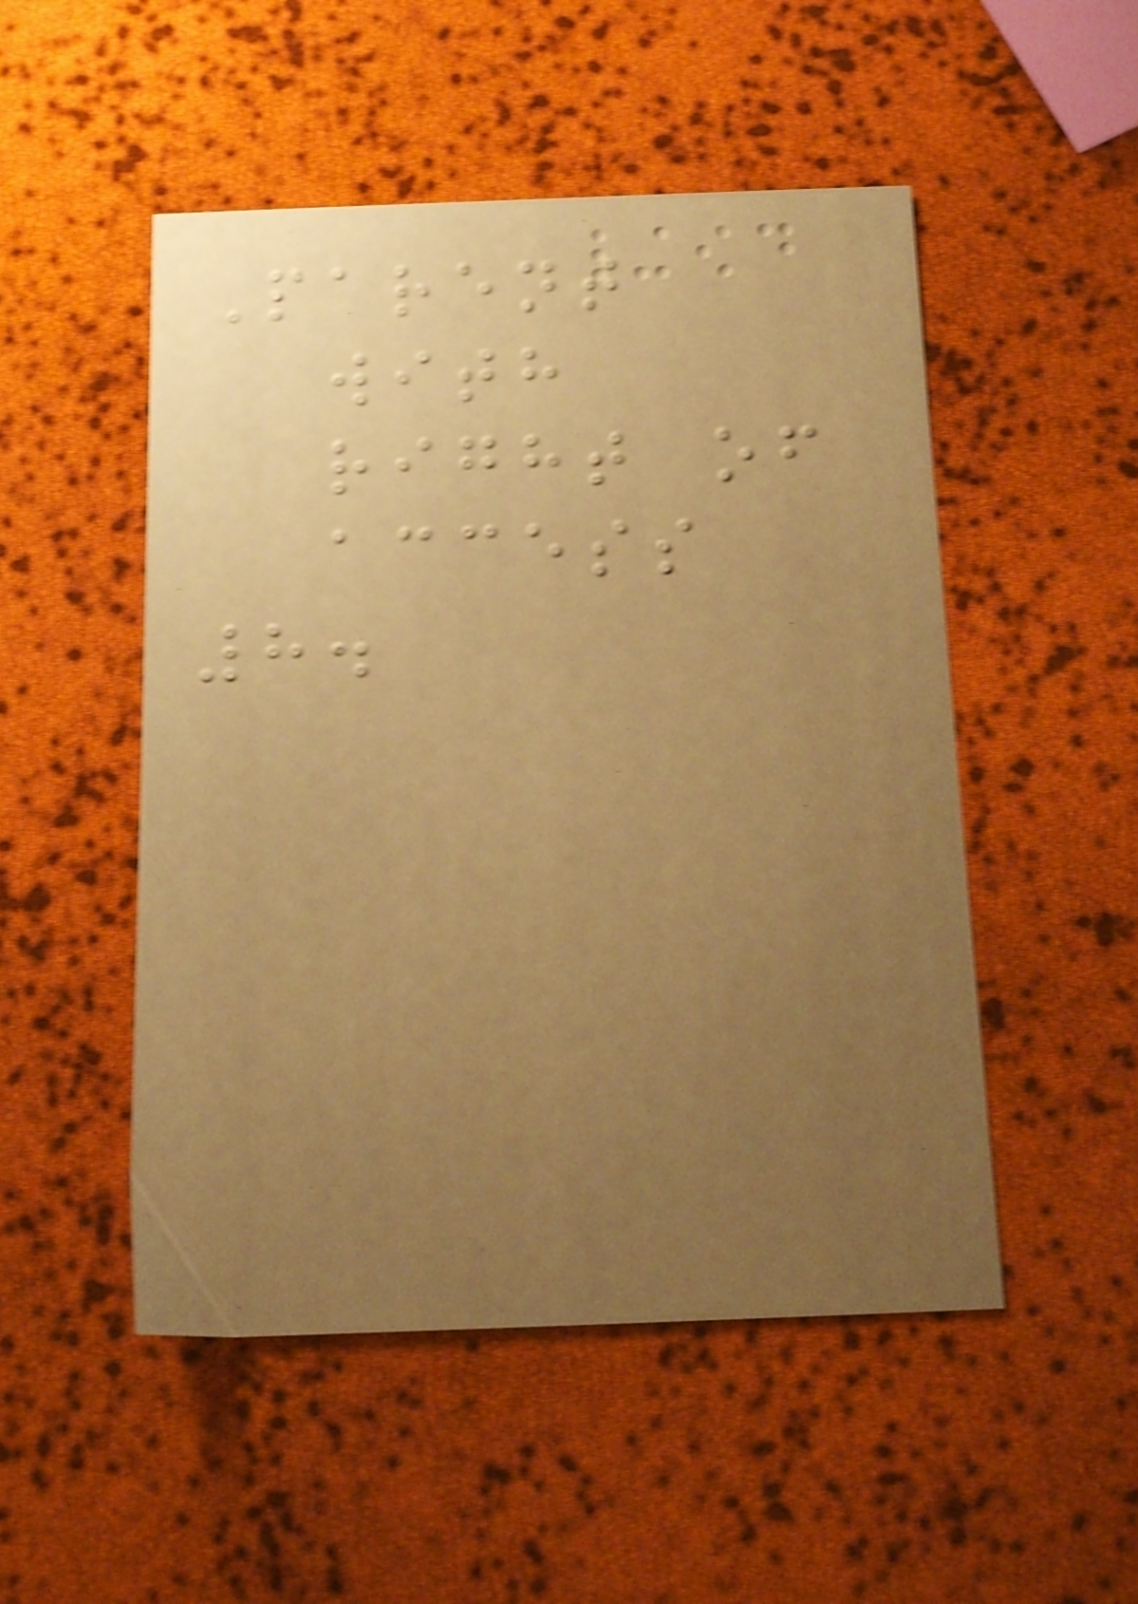Parent
with
right of
access
8.
